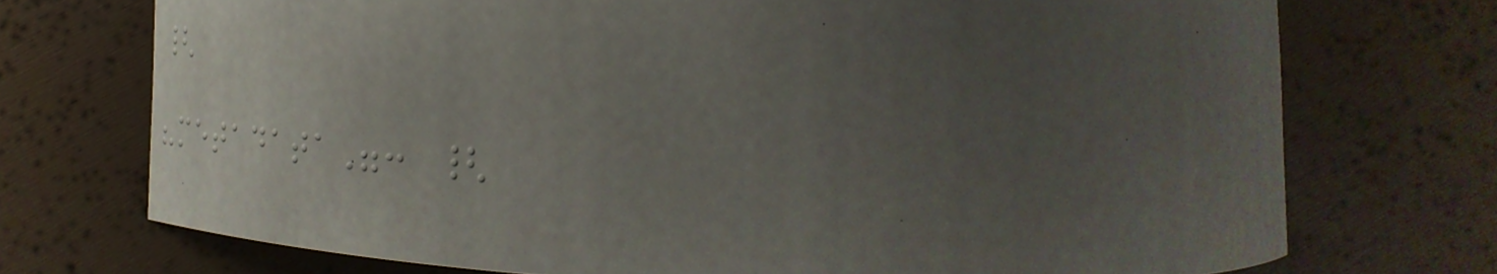{
"metadata": {
